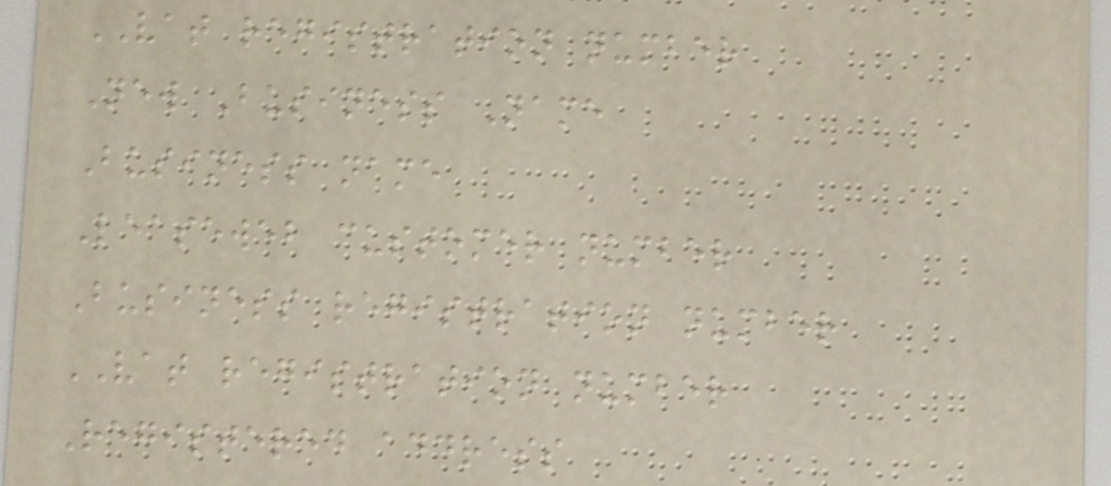VAT registration number
New Business Name
Business name
Leaseweb customer number
Business registration number
VAT registration number
Registered address
